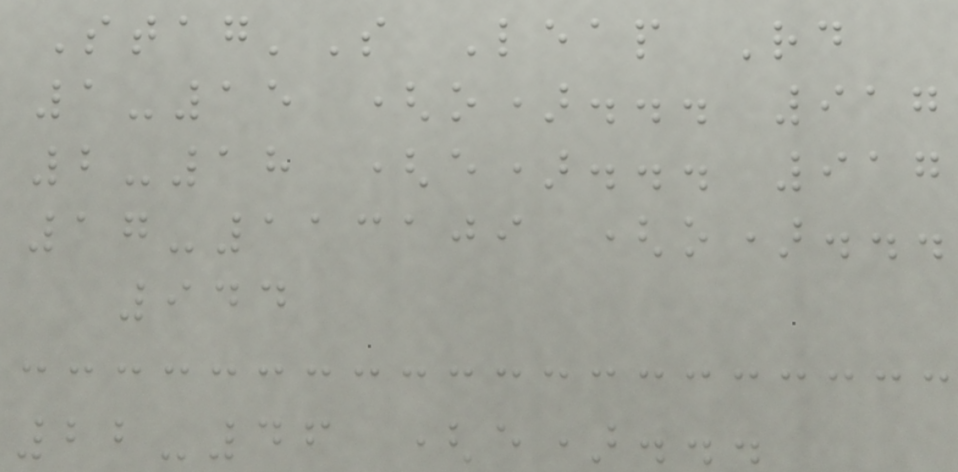Stag'S Leap Rd
1-15 (o)... 917
2-18 (e)... 917
17-113109 (o)...
944
22-46 (e)...
